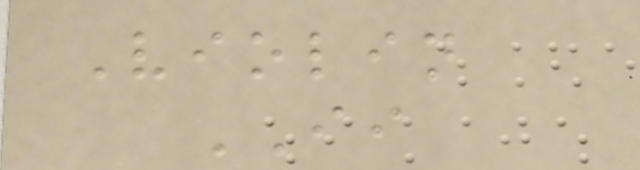Violin
II
